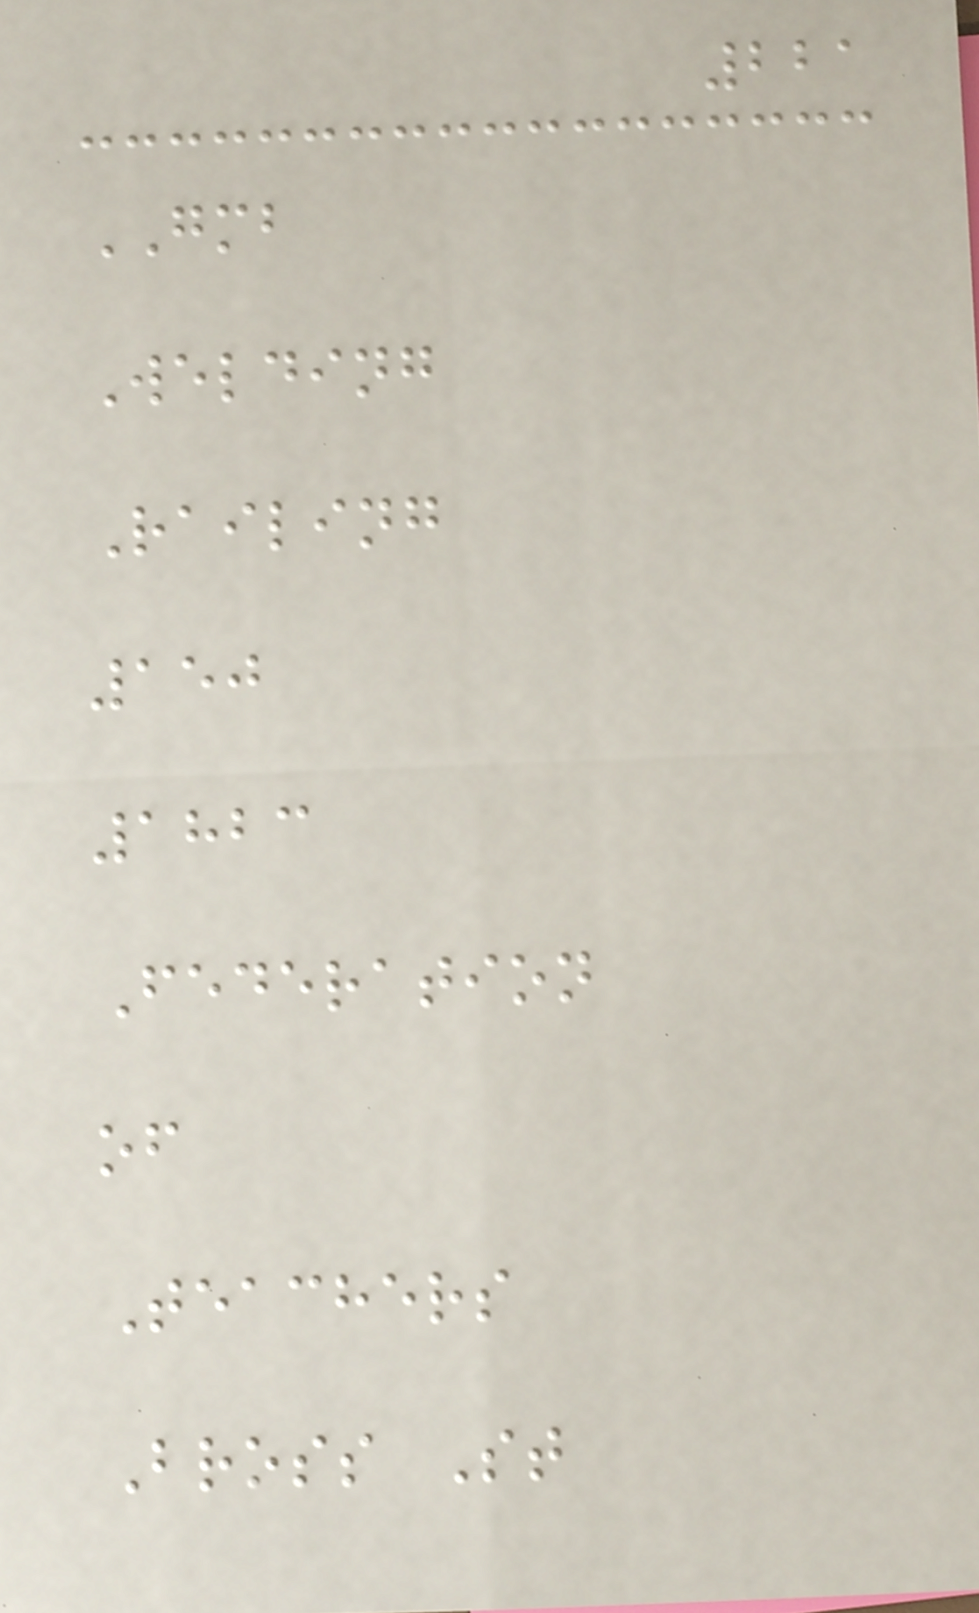221
GMB
Welding
Railing
150
1823
Federation
of
Teachers
Bross St
